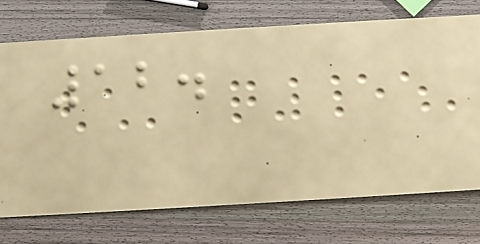12.
